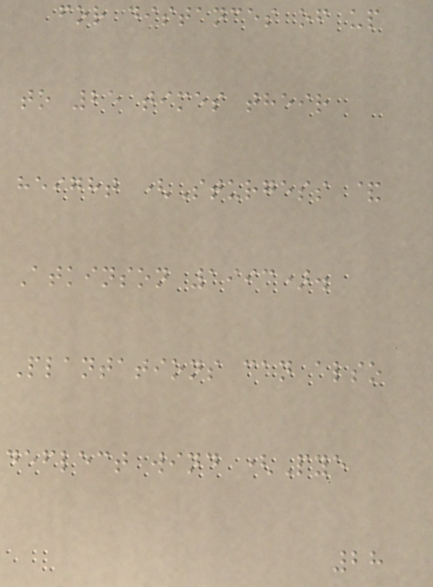for distances of up
to 25 times their
height (Sturgess &
Atkinson 1993).
Plantations can also
deflect wind (Pye
28
